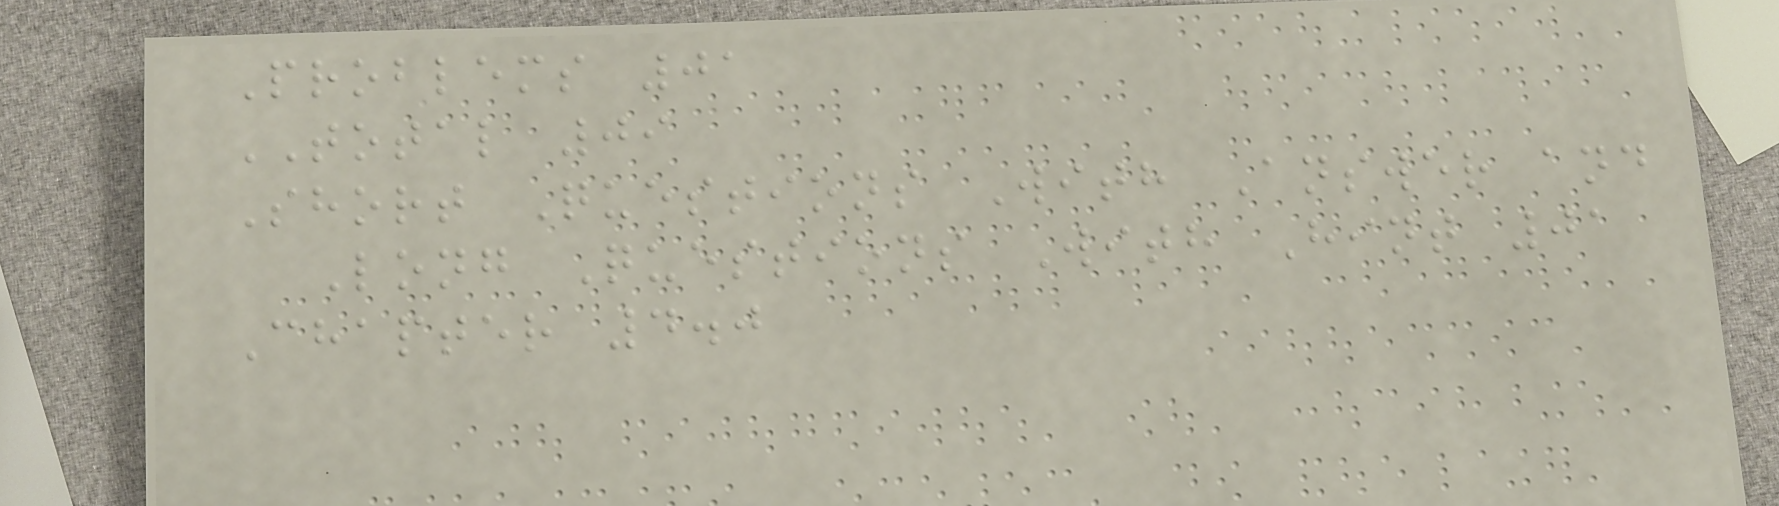Problems 01
TOTAL 09
Short Questions With Answer and
Long Questions With Hint 01
Chapter 4.0
